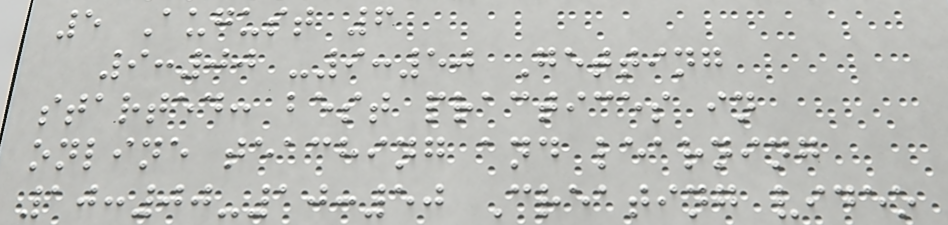5 August 6
9:00 -9:50 Getting
started: best practices in
online teaching and learning
10:00-10:50 Creating video
